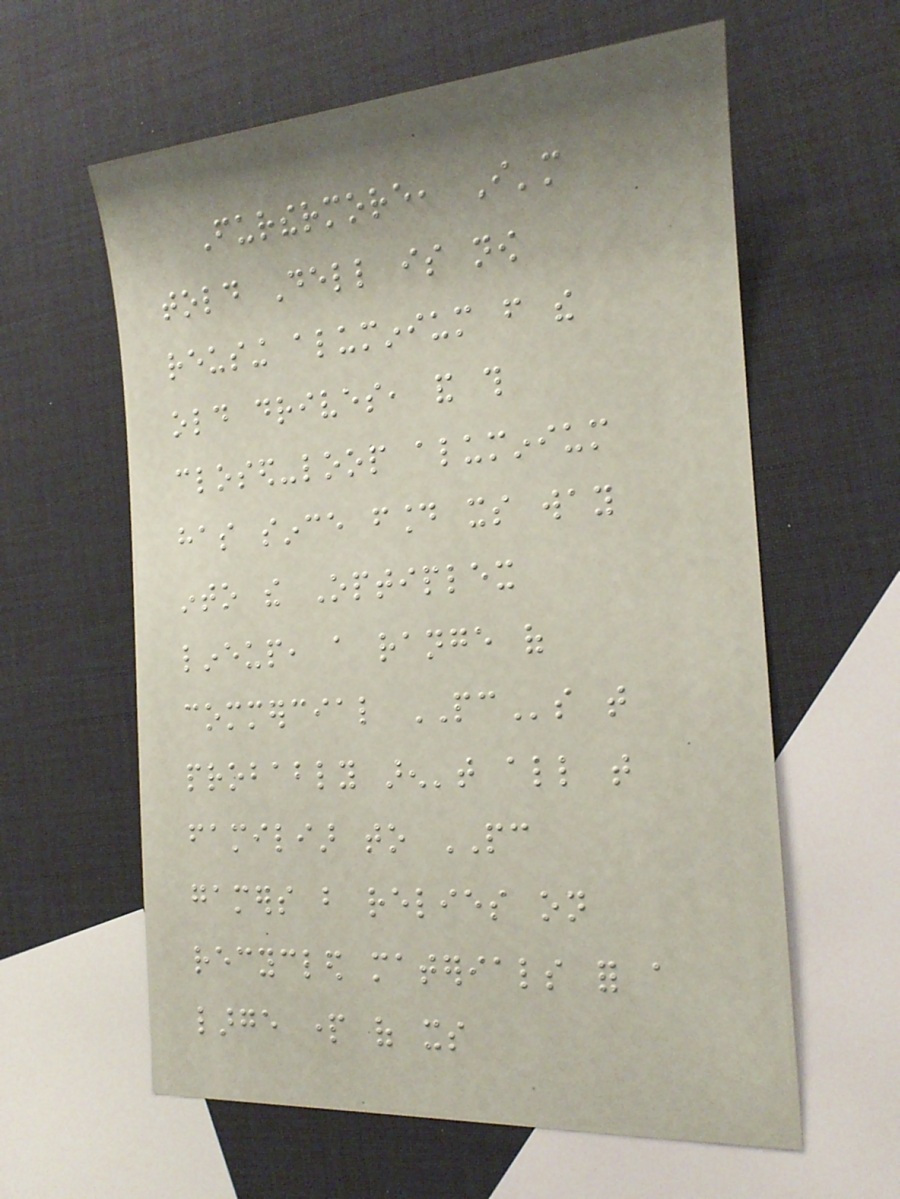Furthermore, I'm
told Dell is now
reusing aluminium from the
old drives, and this
closed-loop aluminium
has since found its way
into the Optiplex
lineup, a range of
commercial PCs that
probably aren't all that
familiar to PC
gamers but relies on
recycled materials for a
large part of its
